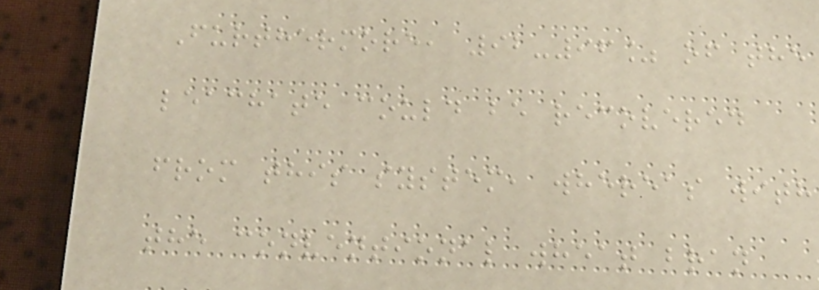Furthermore, 92-96% of the
leachate could be recovered
from this system, whereas with
the conventional wheat bran
